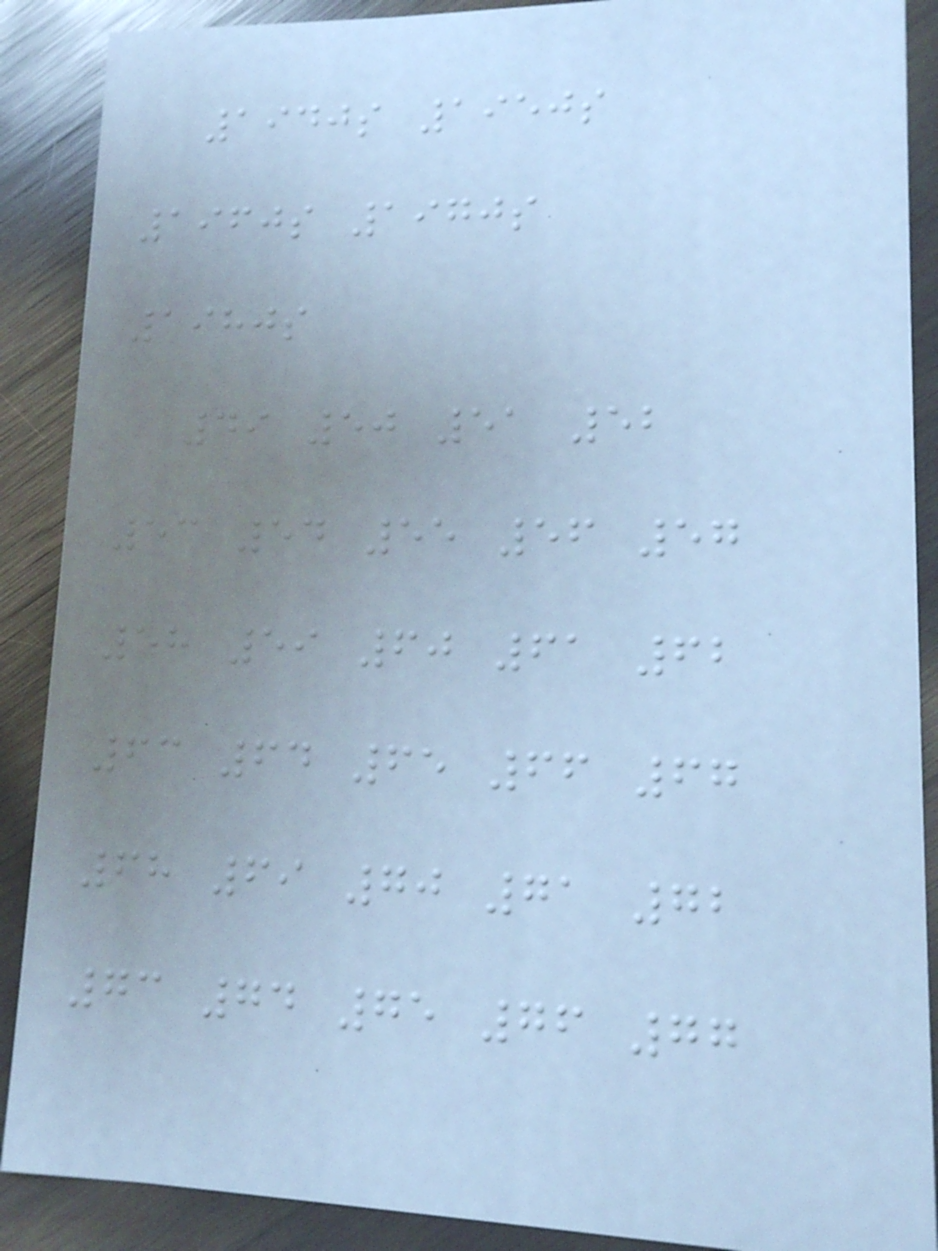1940s 1950s
1960s 1970s
1980s
49 50 51 52
53 54 55 56 57
58 59 60 61 62
63 64 65 66 67
68 69 70 71 72
73 74 75 76 77
